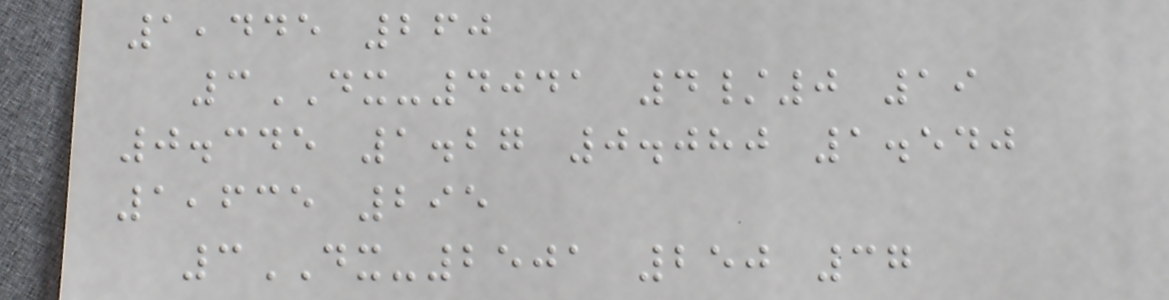1,445 260
3DX-4041 4/0 19
0.345 1.27 0.080 1.540
1,635 295
3DX-2501 250 37
